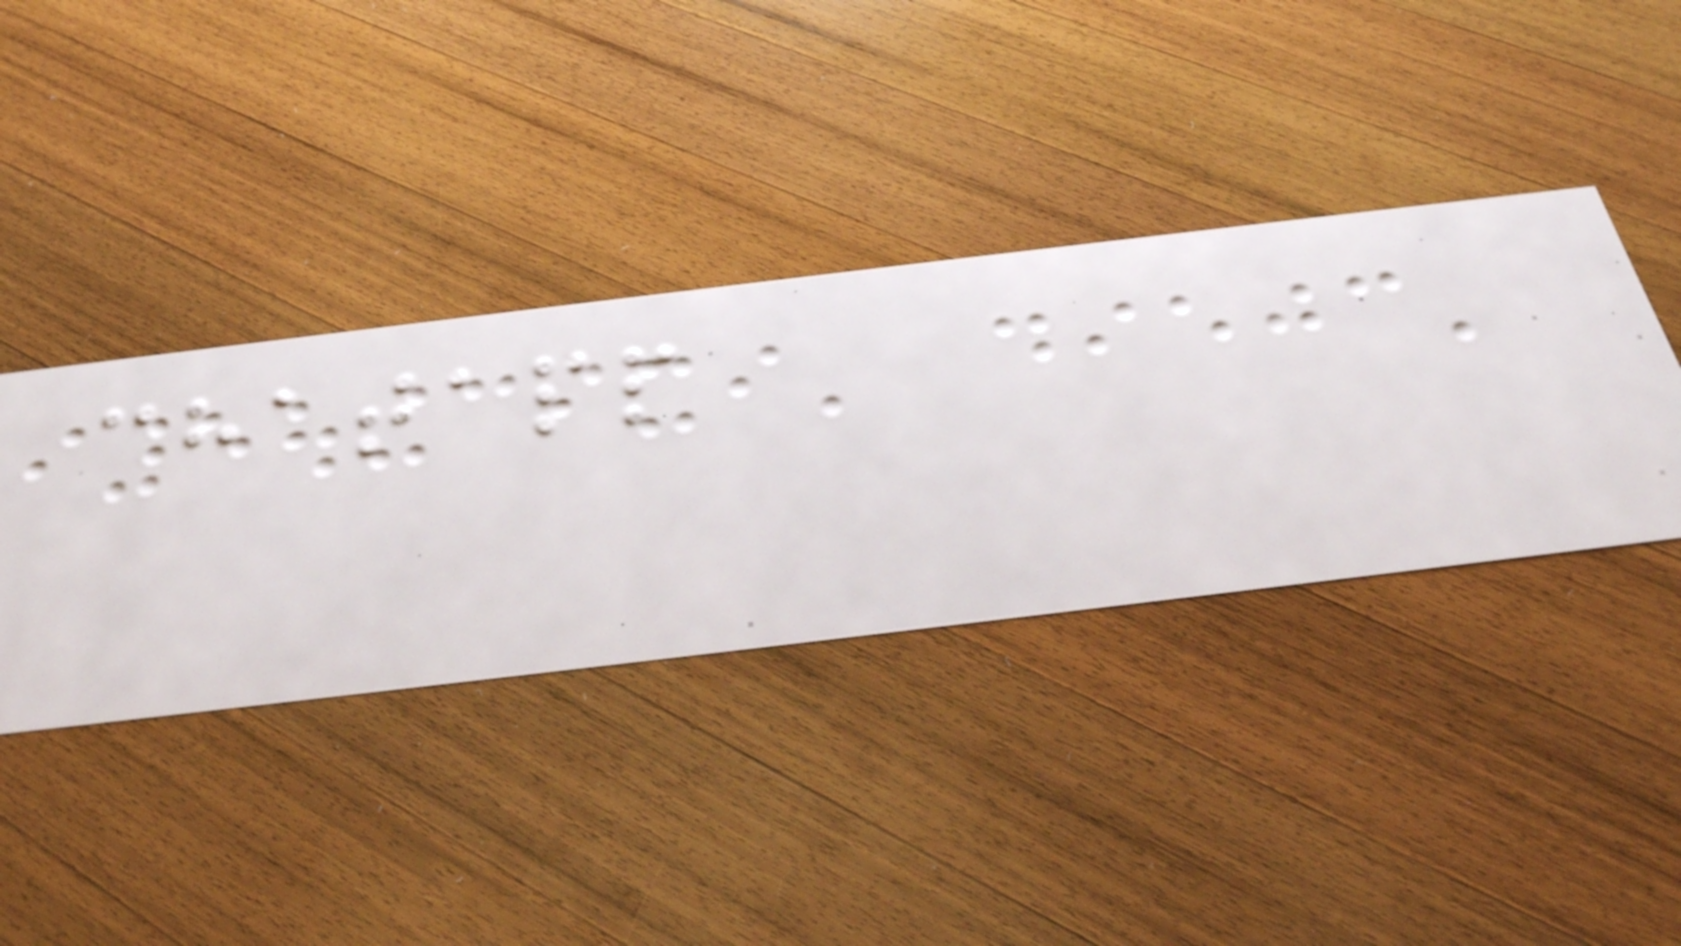chatapp
